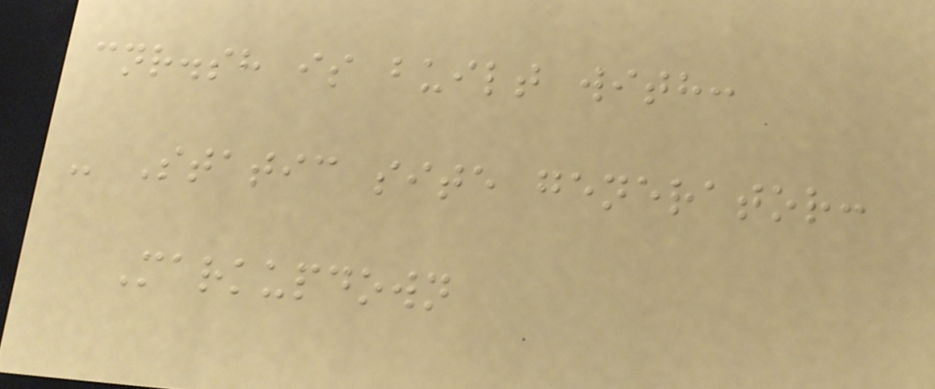cnr.sh is built with:
- Static site generator:
Markupdown
